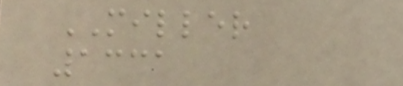MILLER
1331
